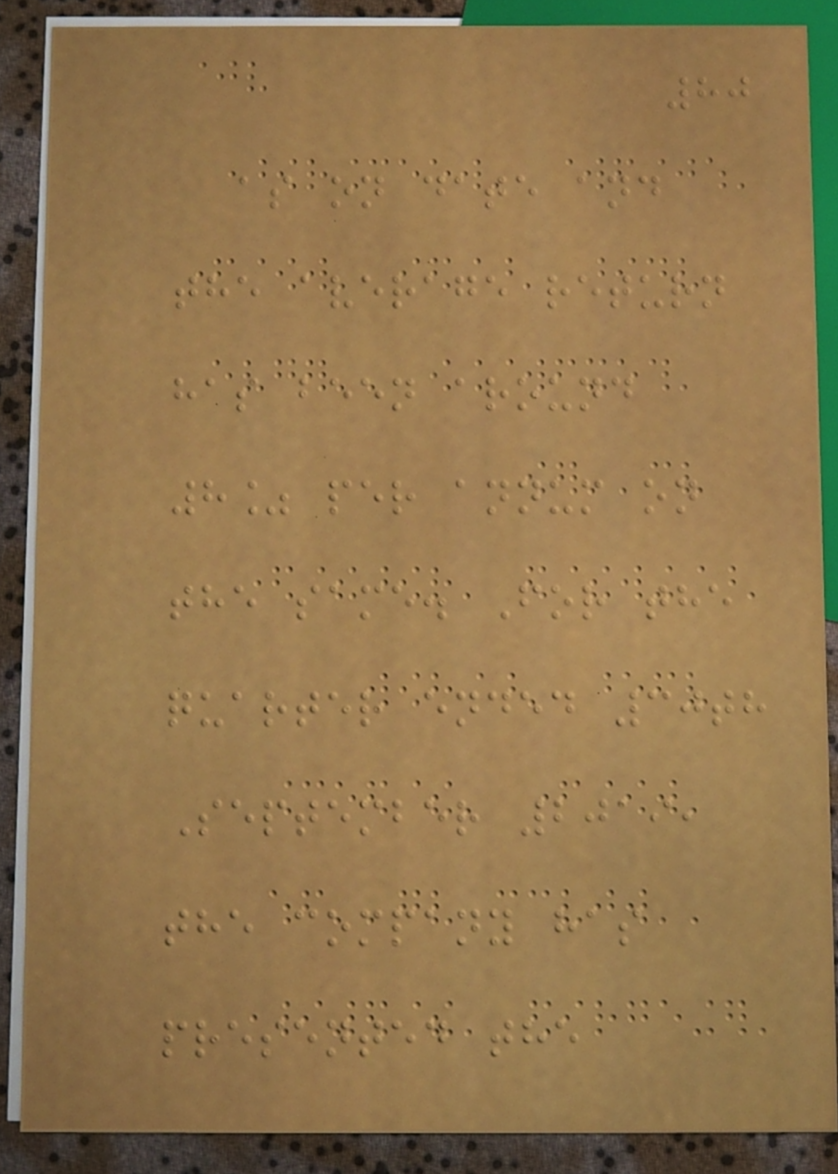80
as on date and
the average return
has been around
8% per annum on
the same. For the
quarter ended 30th
September 2019,
the company has
presented the
